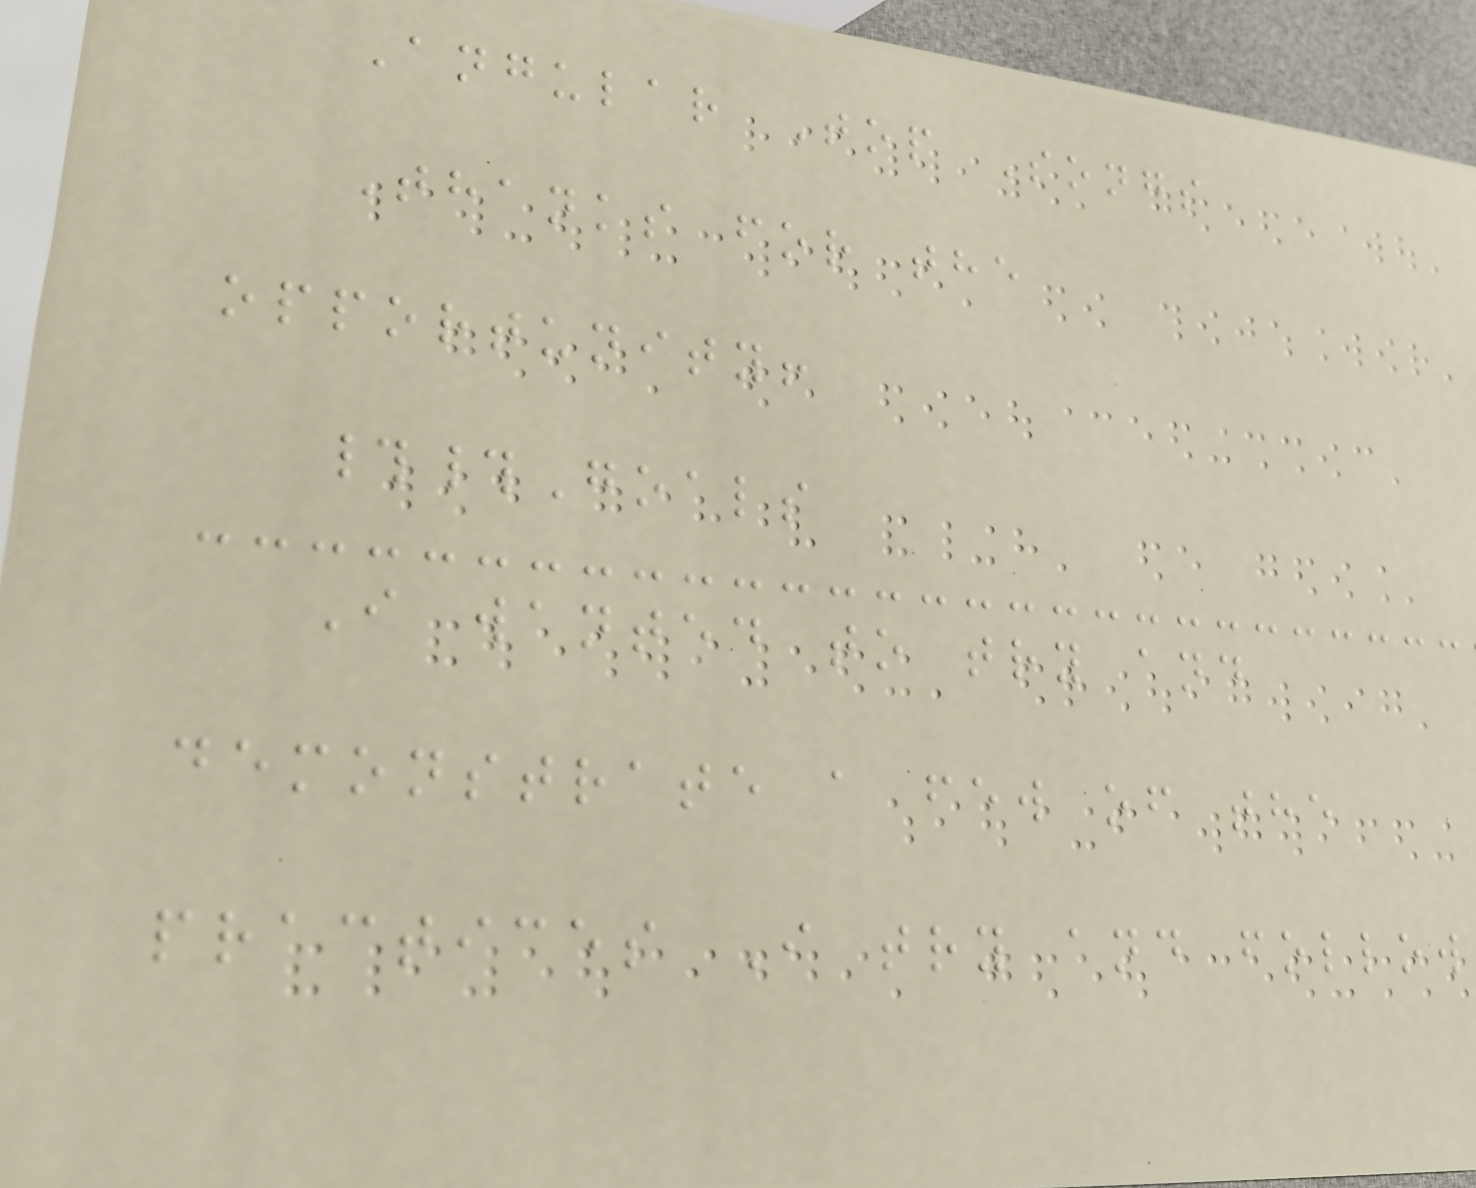Angular Top Songs
Thanks for the
opportunity!
##Goals
I wanted to try and
demonstrate a few of the
practices I try and follow
